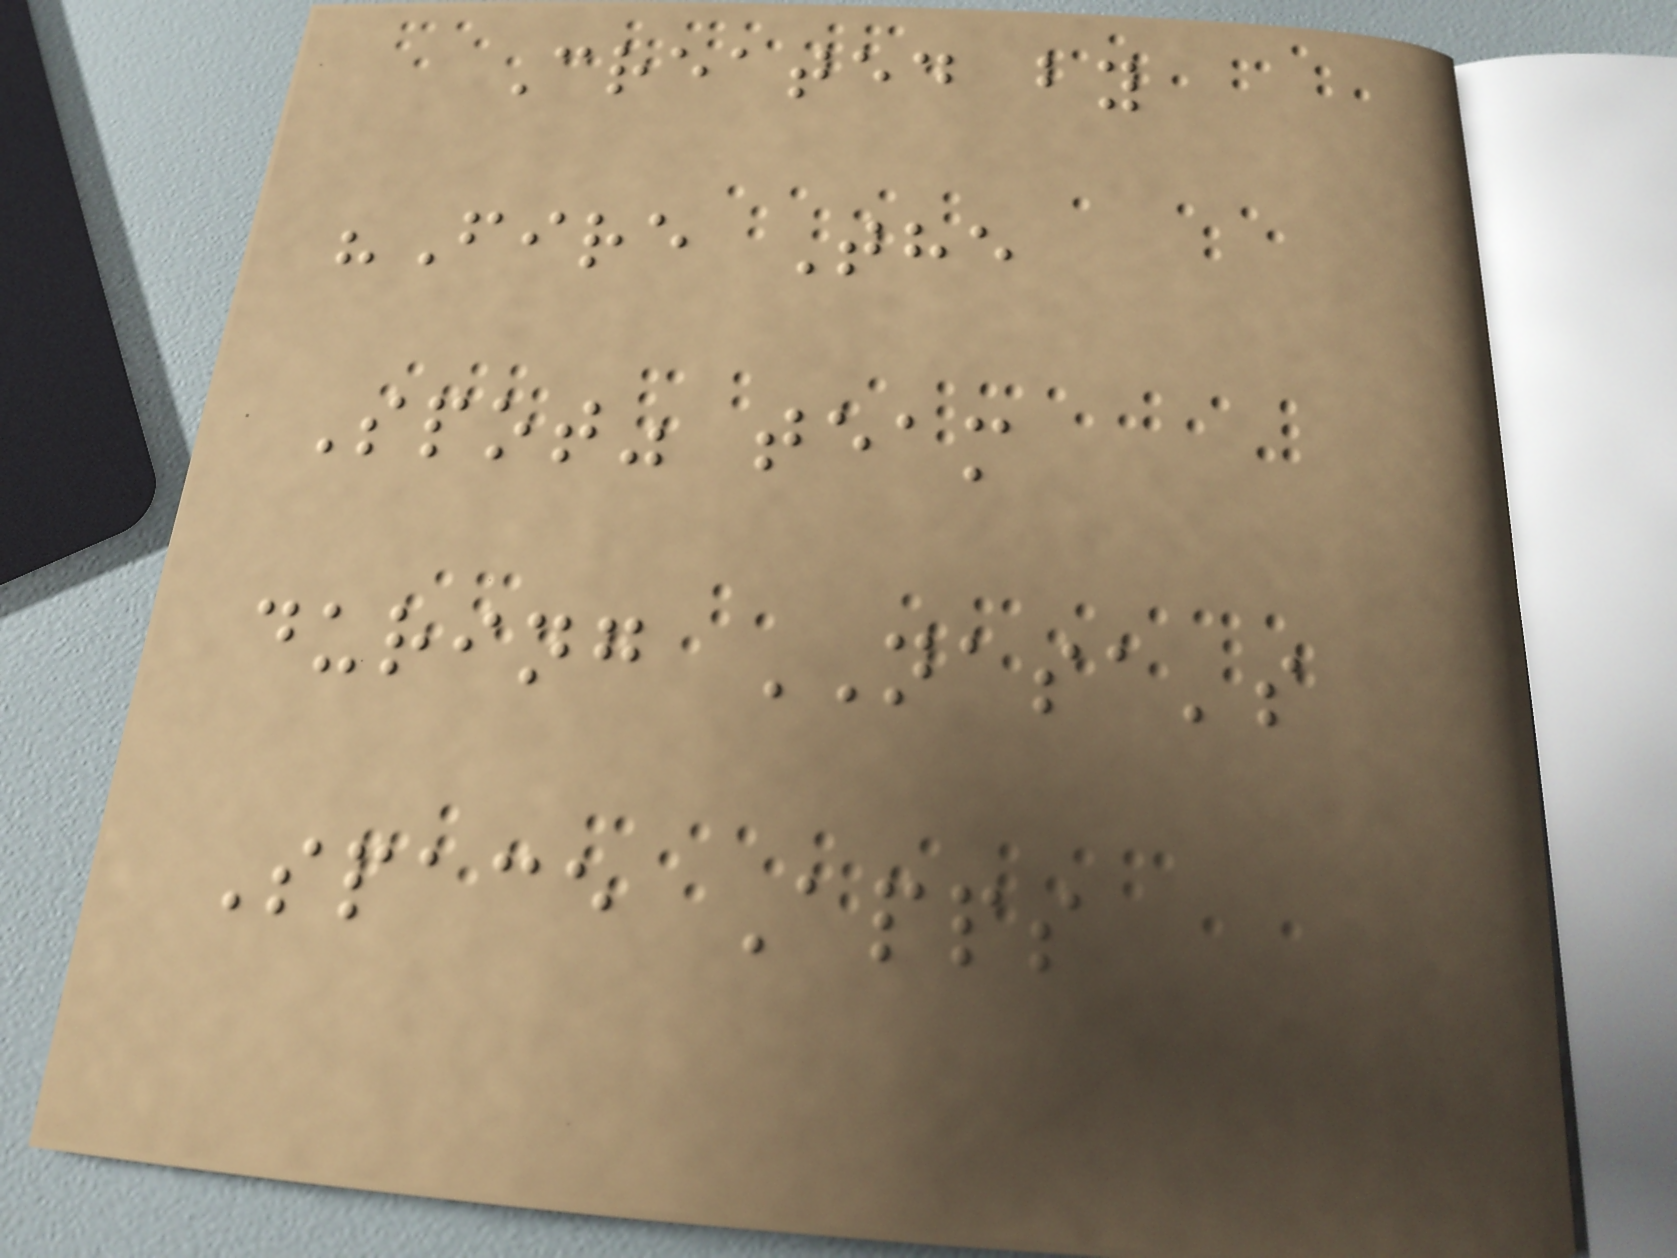Created by
"Fire The
Spot" team
during NASA's
Space Apps
